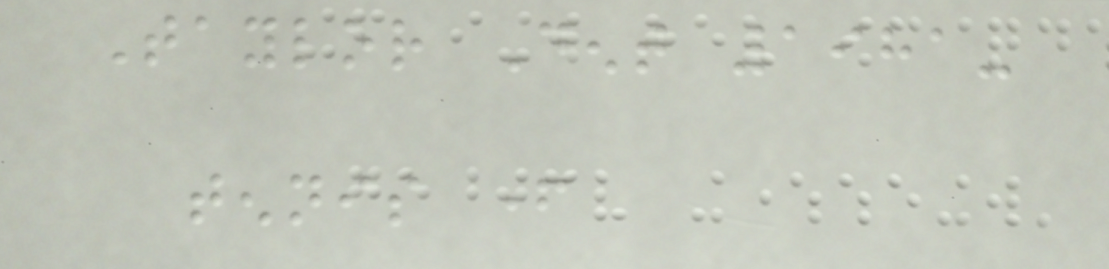Taylor Dent 1981-
tennis father
